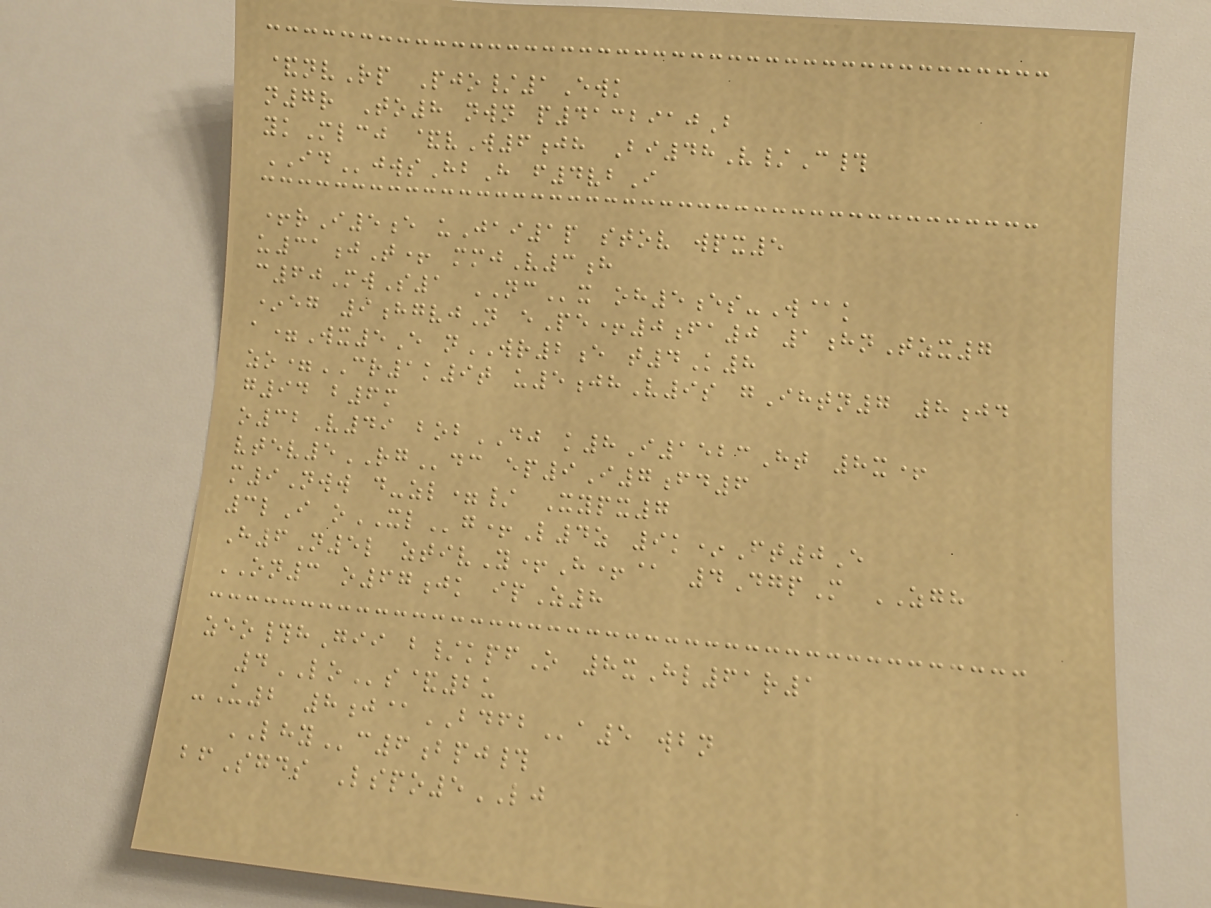&nvRp Pjo/1Ewk
n7r To8 nwn p4132910B
ykMlcj &vW6jh Bi48V/C#
IDjwsHbH f4vbI
+rI5e uJai1p stov wpx5
u31jT+ mmjV3h
c60MwS1 NCx oh5es-W@k
*eg 9hgvjN ePe+0fa0 1hnTzx7
a=Wx5E nWR2e t4K8
zo=CR1k9t u5jhV9s gIhtn7 8jd
g94 b6m
o32V49 bobDJ k8I1523Ht 8x+
vtev5RGdc ep9I7fd6
m9Nww d-zl=/ Xypx7
3lI oXLg+L4z 9k*Ft0E
H6N5l ztivY+H+@ 4DgpM ZGH
ON3 o67jk ipZ8
zeo#hGii b/kpfO 8xHl61r1
4LOs&2u
-U2 8j@BDFBa5 wbn
LHYc6bpj#
bfSgds Lspo5LJ
